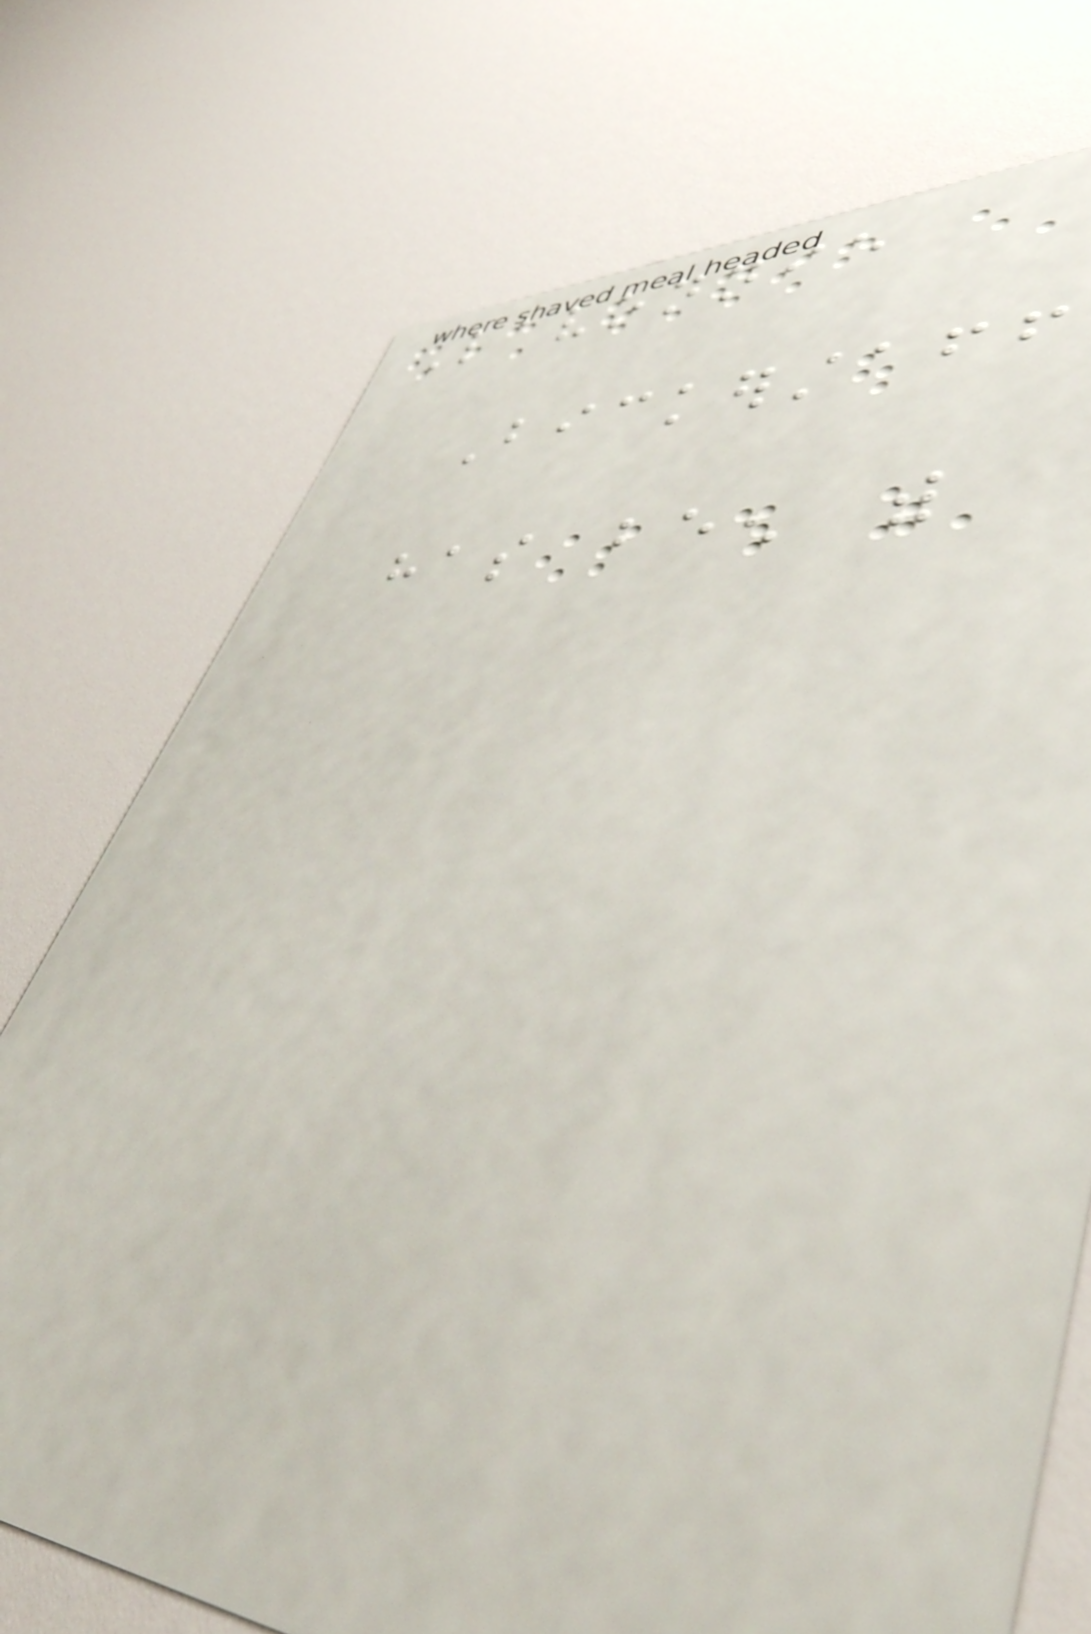Lavonnie
Bickerstaff
has been with
